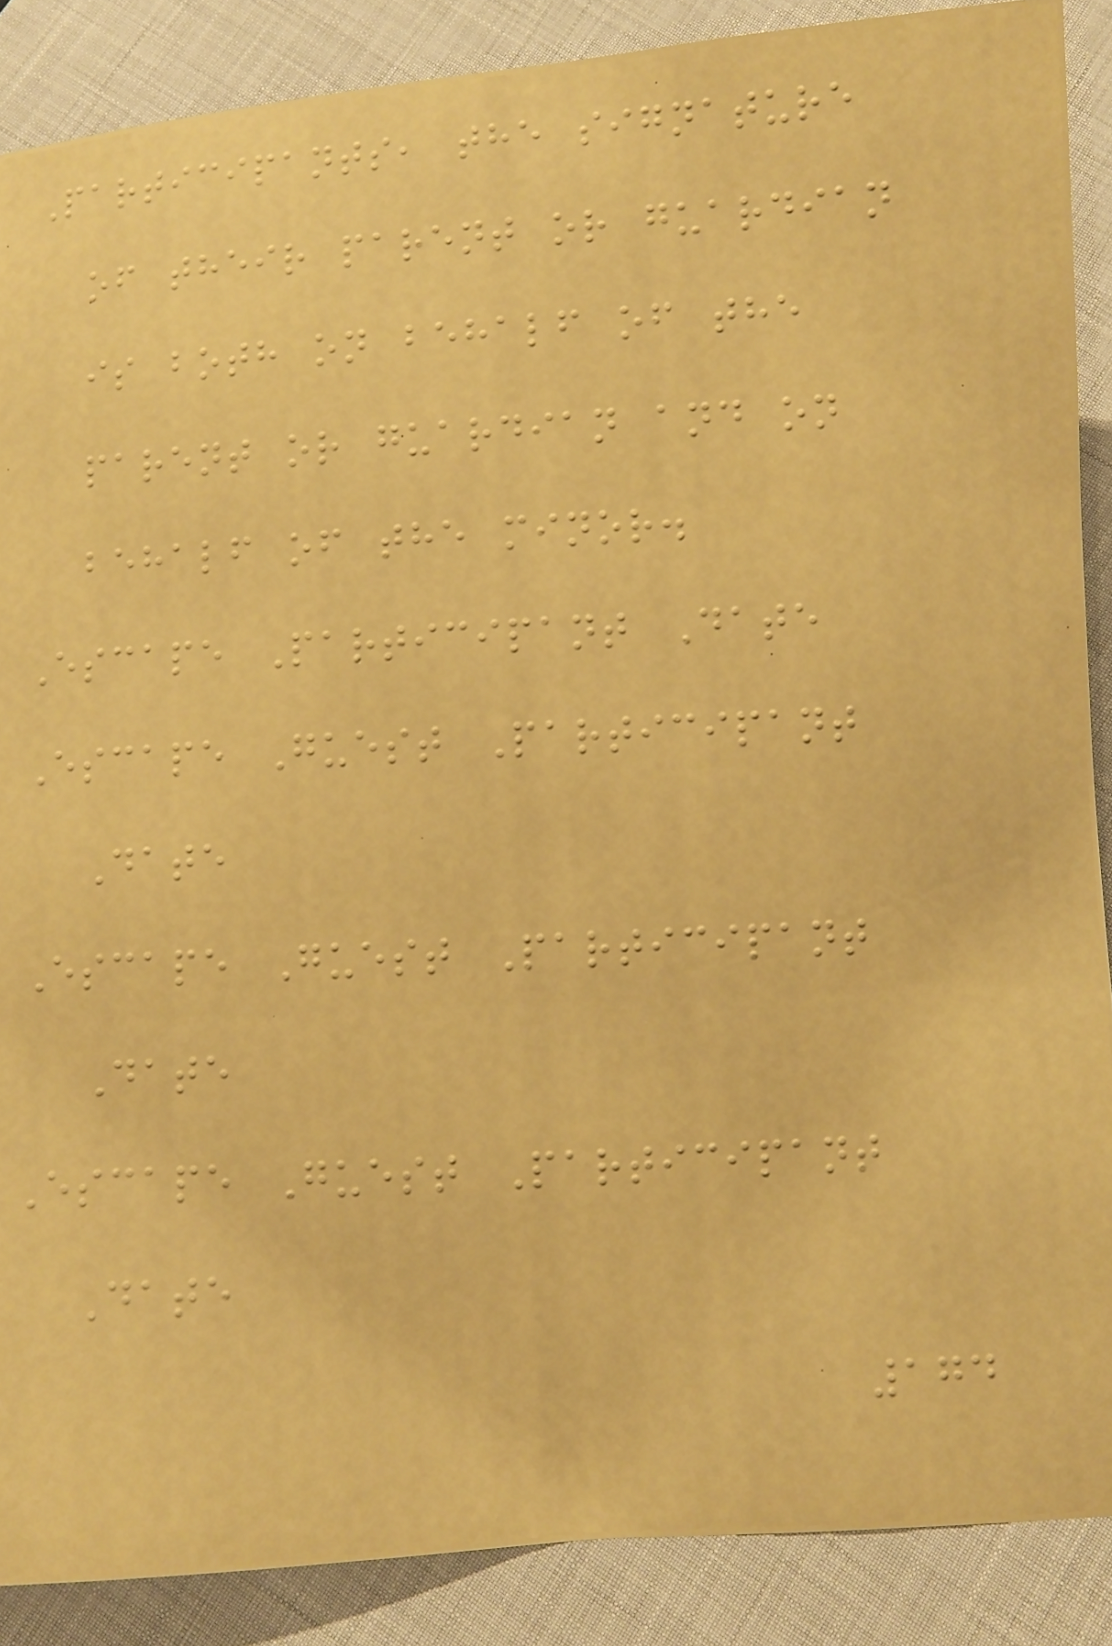Participants, the signature
of their parent or guardian
is both on behalf of the
parent or guardian and on
behalf of the minor.
Escape Participant Date
Escape Guest Participant
Date
Escape Guest Participant
Date
Escape Guest Participant
Date
174
